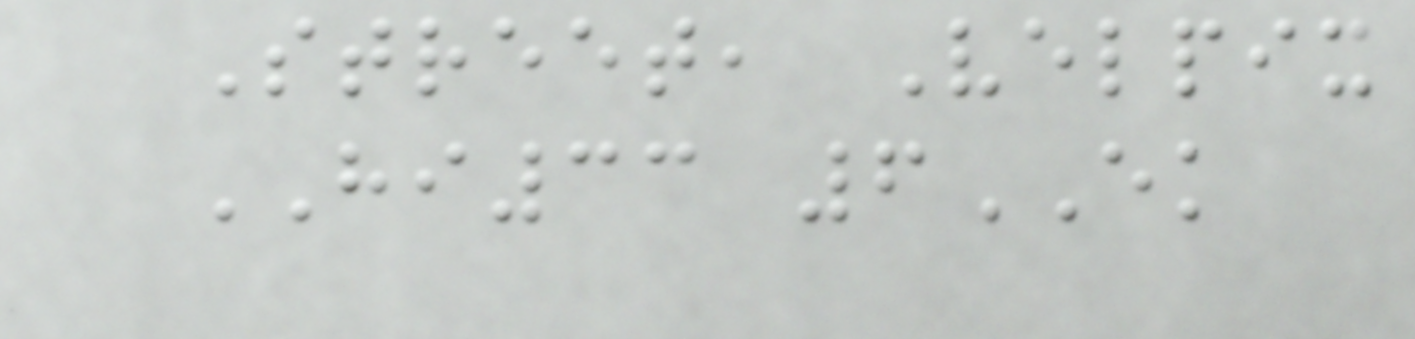Street, Velpix
HI33 6EK
